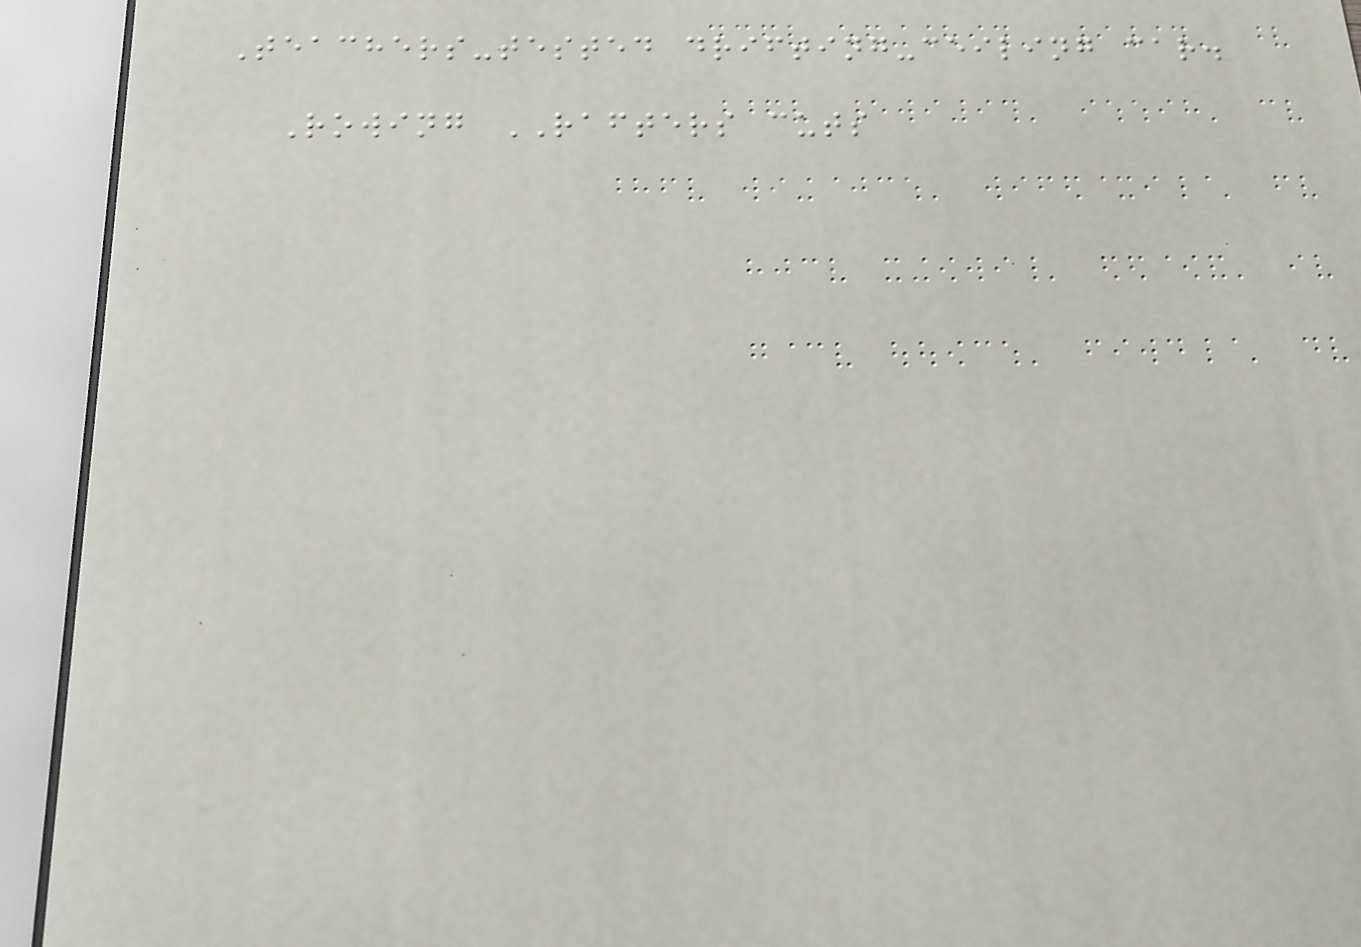Teachers-tested drifting-ceiling car.
Rowing RAFTERS cuts
